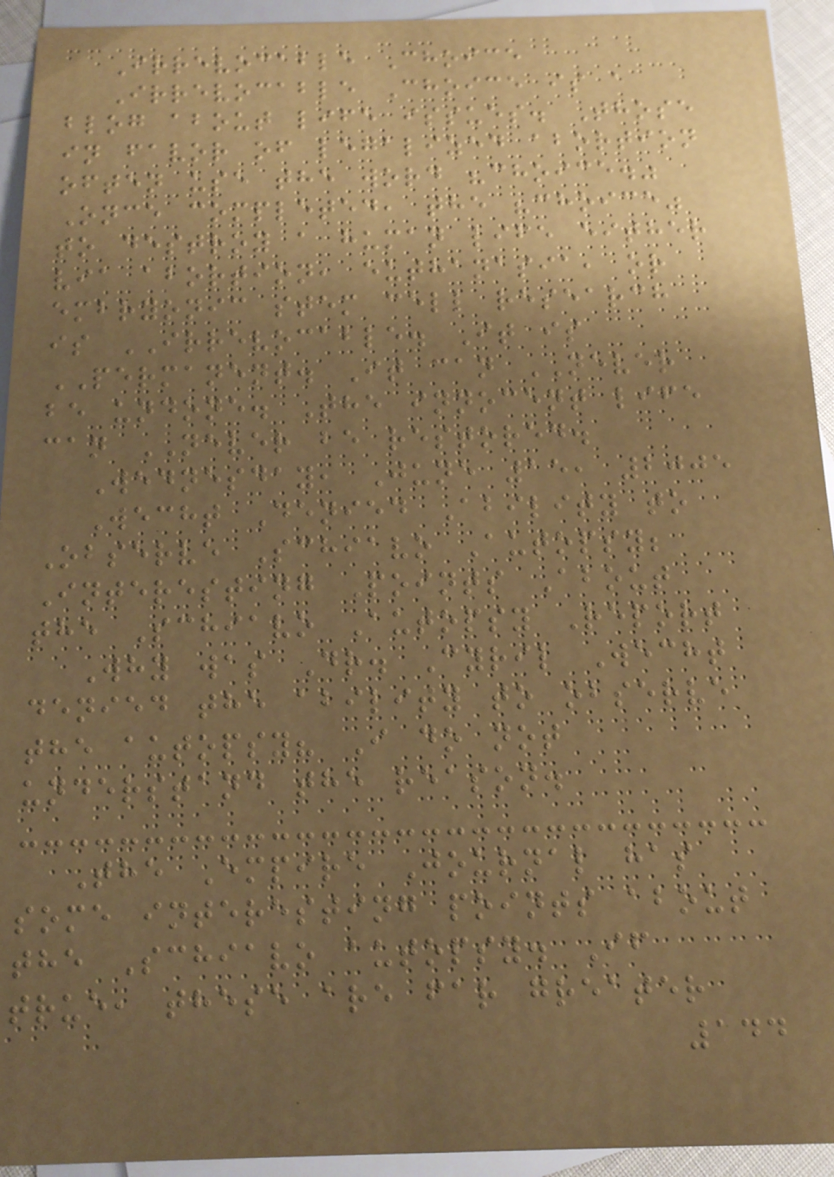Irrevocable Choice
Irrevocable Choice is a
blog about life issues. Those
in favor of legalized abortion
often use the word "choice."
Once completed, the "choice"
to destroy a human life either
via abortion, euthanasia, or
embryonic stem cell research
is IRREVOCABLE. It is
PERMANENT. It can NEVER
be undone. The innocent life
can NEVER be restored.
Wednesday, June 15, 2005
Wecht Denied Ability to
Observe Schiavo Autopsy;
Interesting Points About
the Schiavo Autopsy Report
Why was Dr. Cyril Wecht
denied the ability to observe
the autopsy? I do not
understand the reason.
The Empire Journal has
some interesting points about
the Schiavo autopsy. If
true, these are far greater
144
